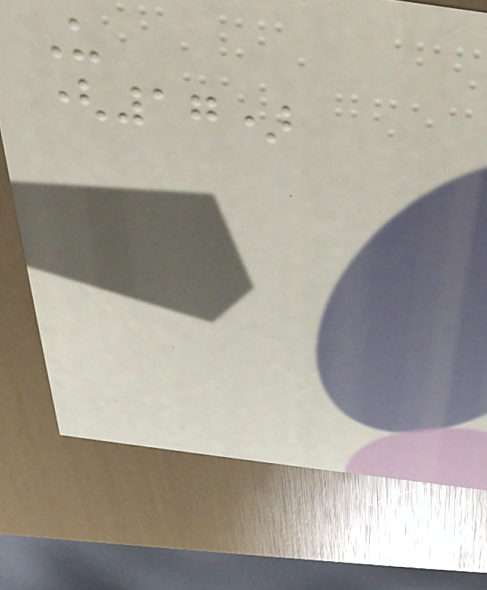U
(17)
